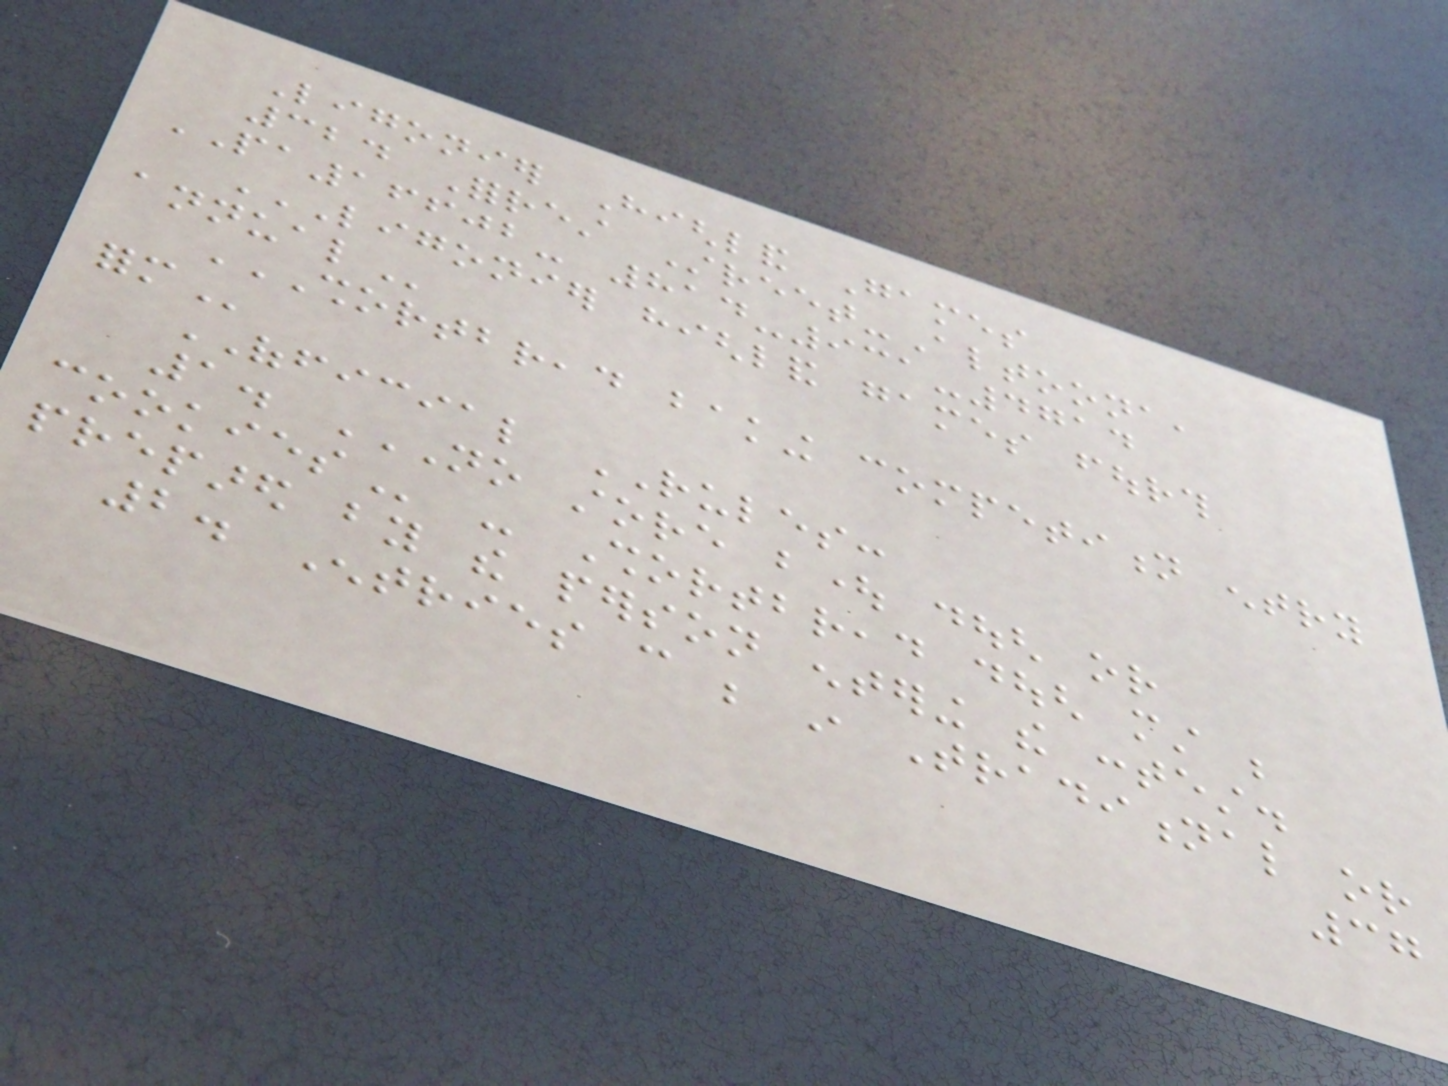Ligonier Highland Games
324 Forrest Street-Altoona,
PA16602- 814-931-4714
LIGONIER HIGHLAND GAMES FOURTH
ANNUAL
SHORTBREAD BAKING COMPETITION ENTRY
FORM
OFFICIAL RULES:
1. NO STORE BOUGHT DOUGH OR
COOKIES - Shortbread dough must be
prepared by the person entering the contest.
2. Entries can be in Traditional or
37
